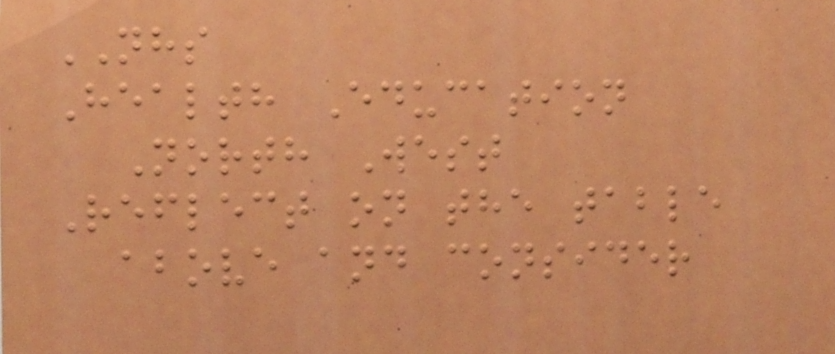NHS
Health Education
North West
Reflect on the table
above and consider
